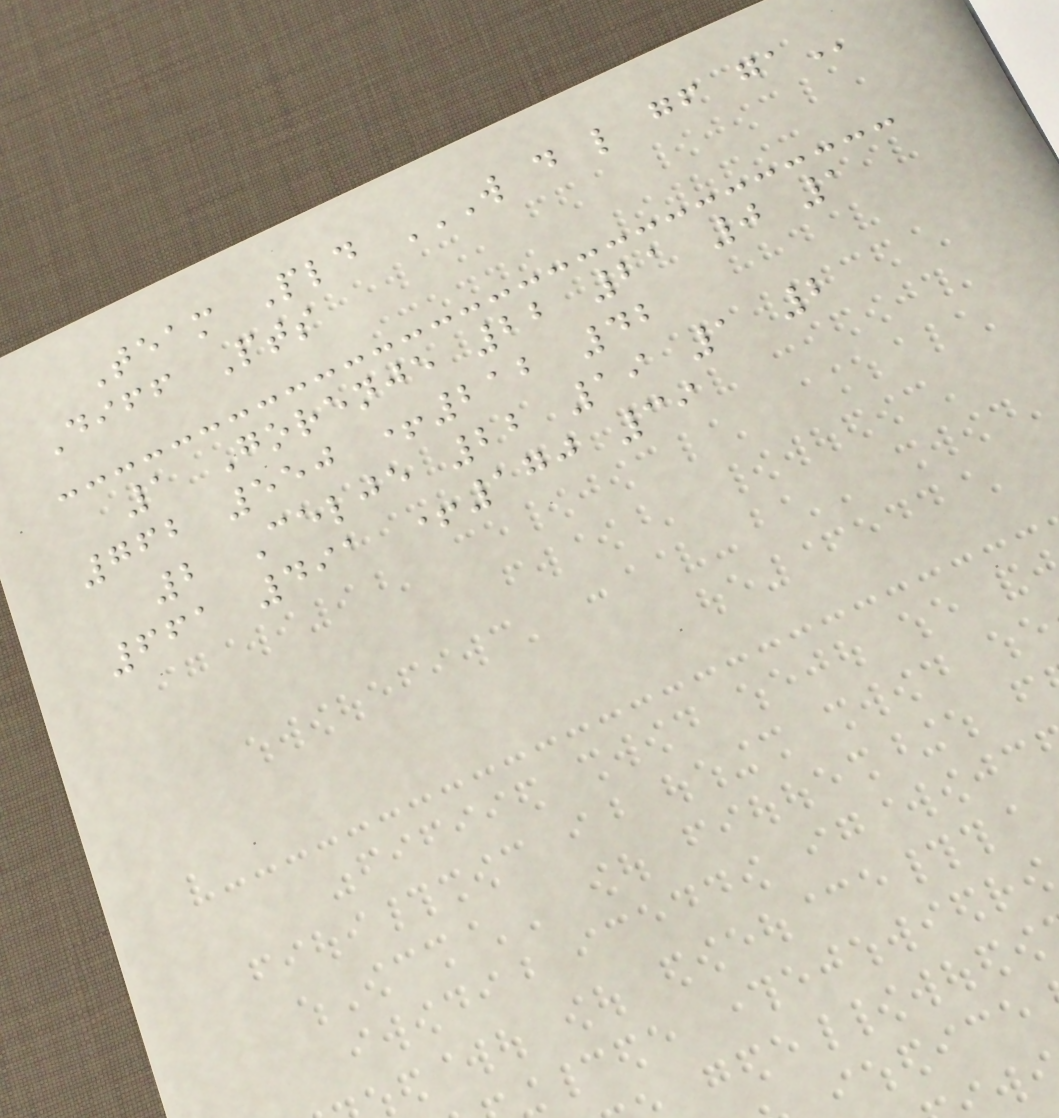Team Pld W D L GF GA
Diff Pts
1 Gorenje 22 21 0 1
762 550 +212 42
2 Celje 22 19 1 2
661 491 +170 39
